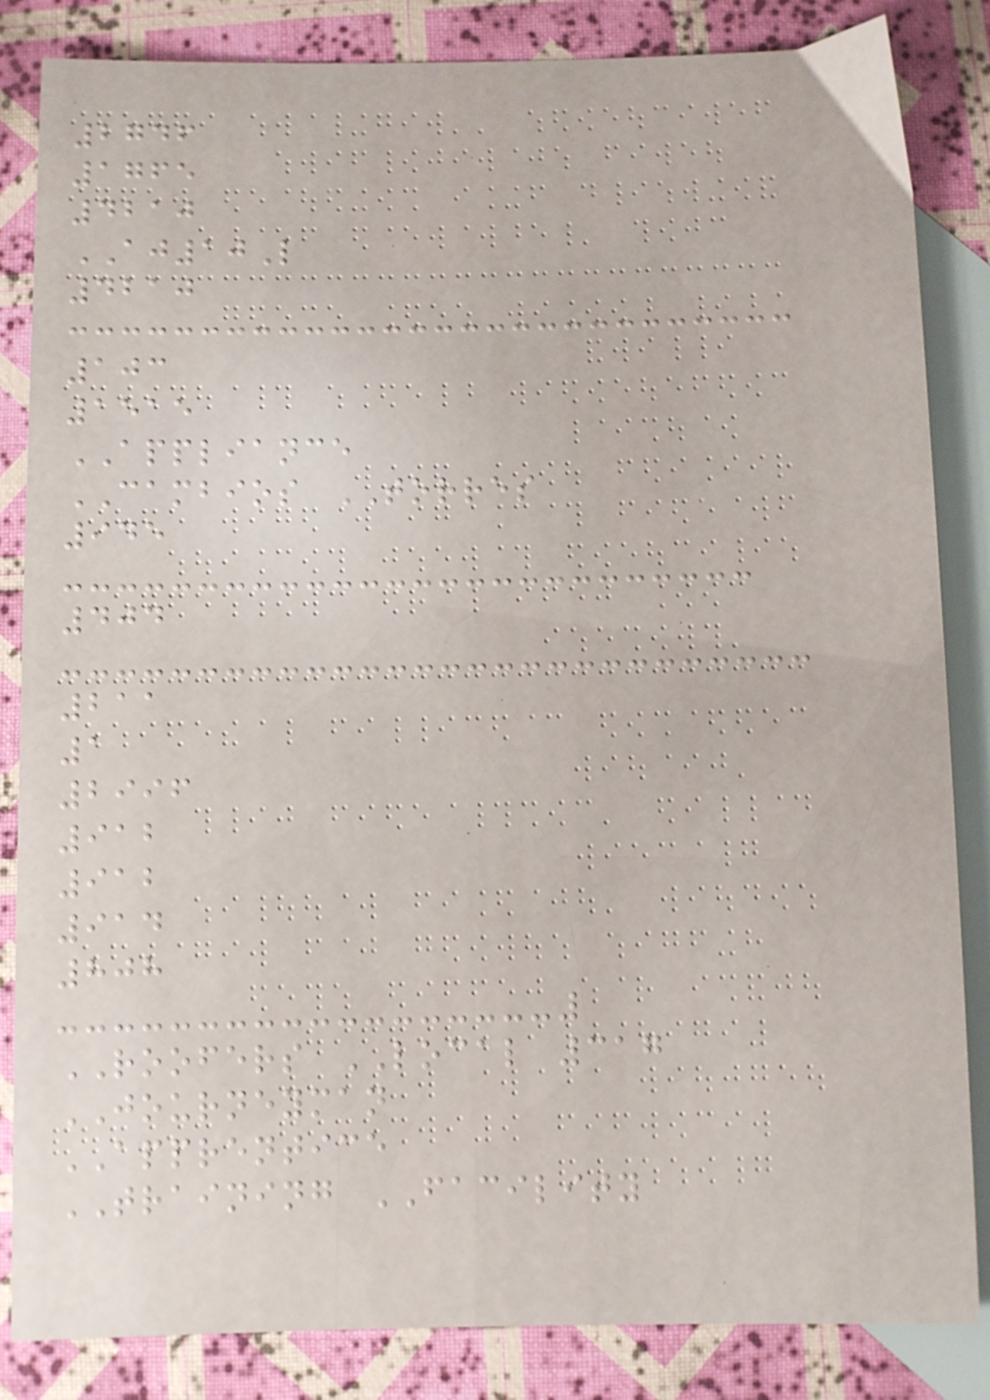2746
1765
4210
AJ10L
4210
103
1515
APPLIANCE
CAMBIOS TORRES
945
404
211
1
2996
912
912
914
808
ROOFERS LOCAL 317
JOURNEYMAN
APPRENTICE
TRAINING FACILITY
